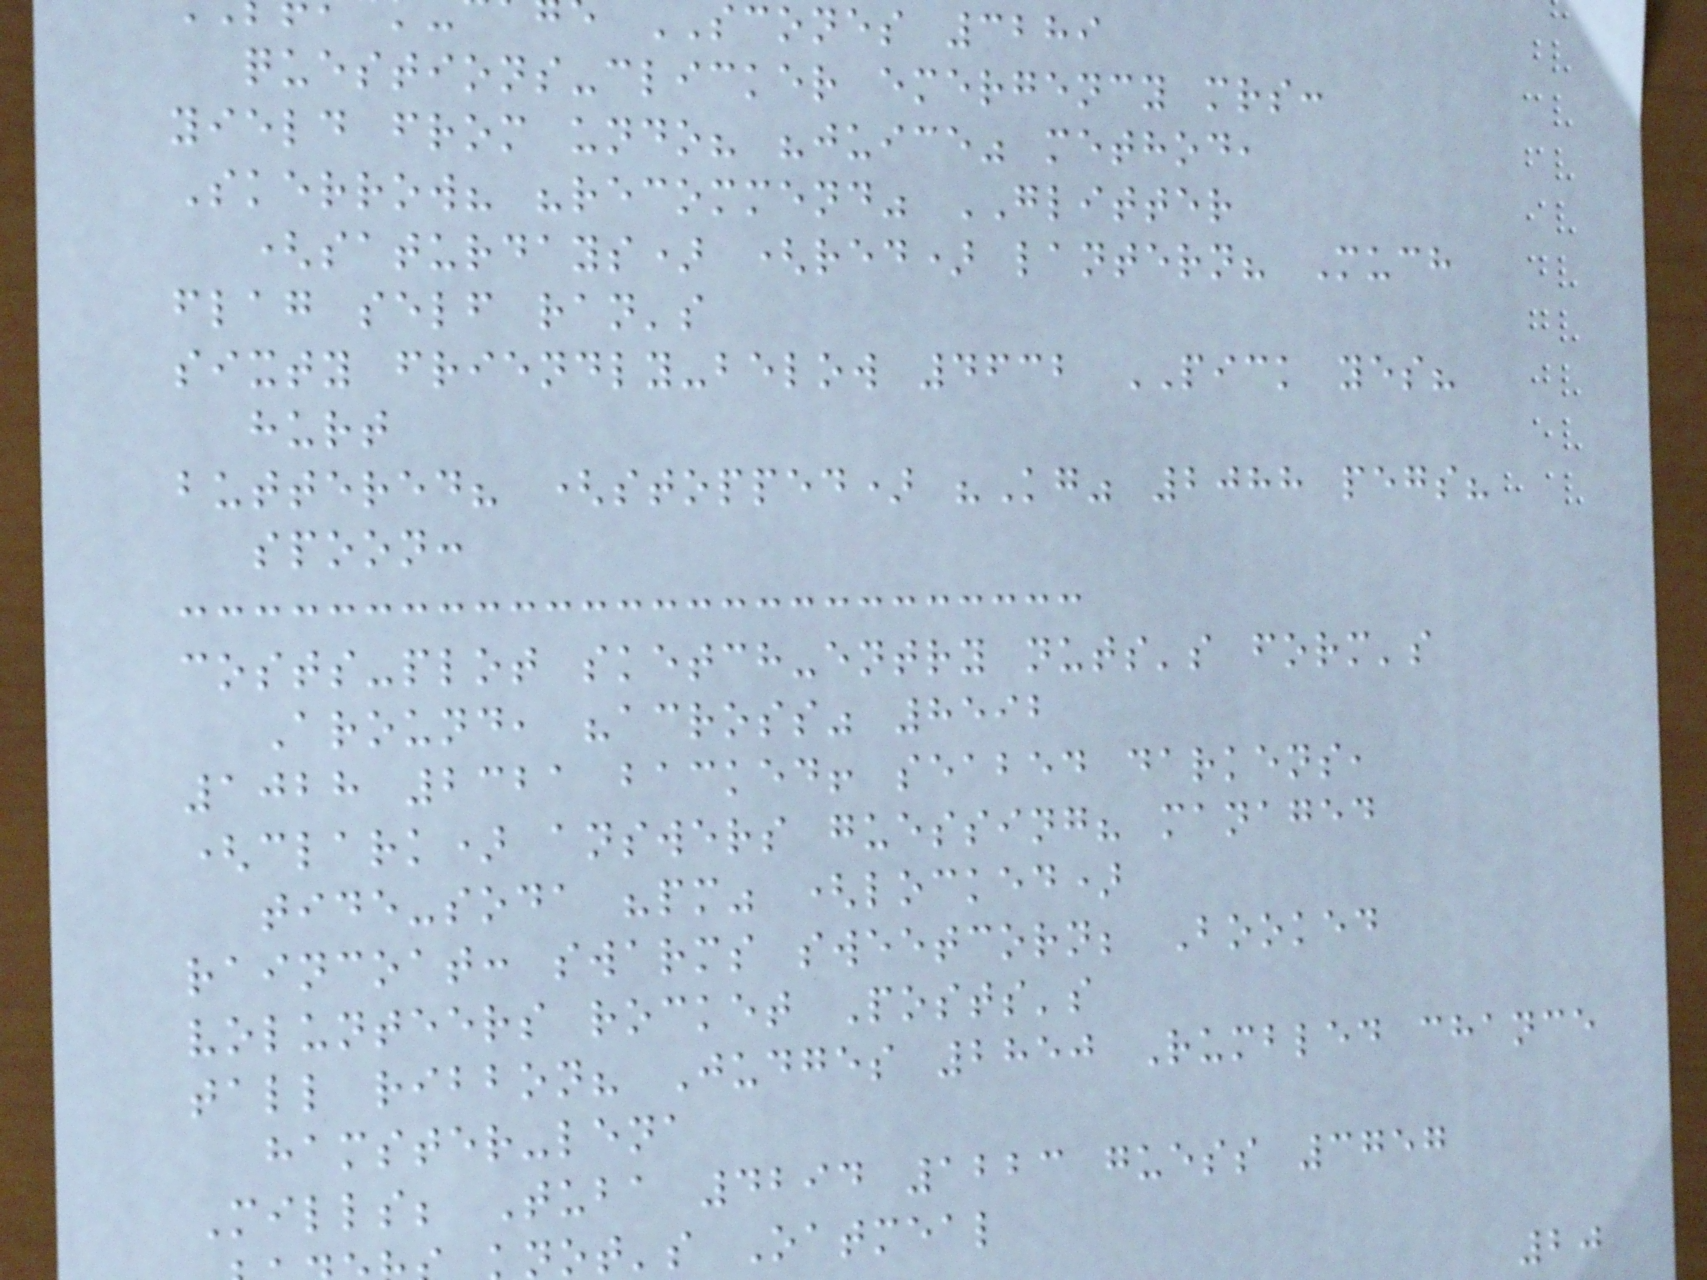SCONES 3289
questions-clicker emergency mrs:
yield from undo? "juice" method,
Skerrow? "recommend" GLITTER
(saturdays) (red) lantern? Much
flag self ran's
sixty friendly-below 4632 PICK yes?
hurt
buttered? (stopped) "Kg" 2088 pegs?
spoon:
costs-plot sketch-entry nuts's form's
Around, "across" 8592
1028 2321 backed! seabed darkens,
(clark) answers guessing? managed
tide-soda "pm" (locked)
raincoat: swarms sweetcorn; Booked
volunteers rocket Posts's
tall ribbon? Judges 2850 Rumbled chance
hamster-lena
Mills; Tuba 4294 1223 guess 3757
not's Oatmeal
20
